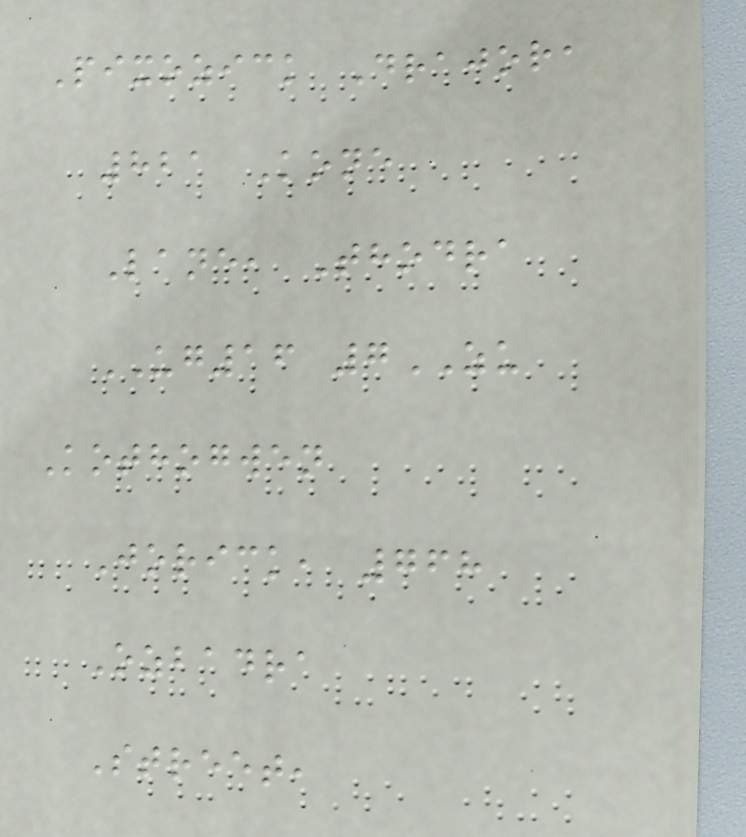Pixozick Drajor,
821 Kone
Lane, Thodra
UG16 7ZU
Kothogwen
Jorick, 768
Ozbadra
Street,
